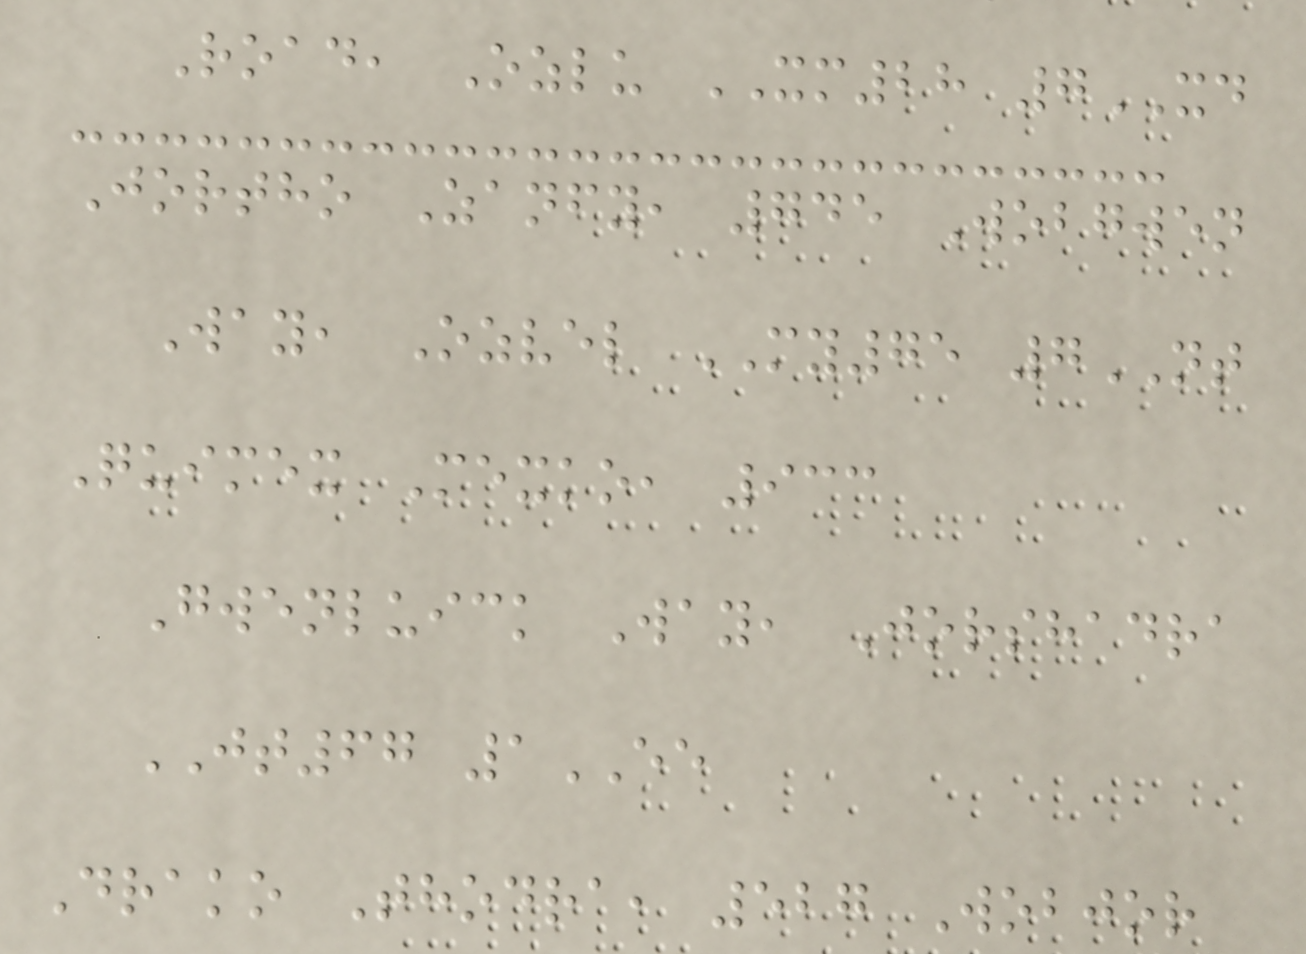Road, Ozlu XM28 7XD
Jortho Zanfy, 745 Wobgwen
Way, Ozvel MY75 7NT
Quimex Mexko, 933
Gwenluick Way, Jorshadra
JT67 1EE
Drako Thodra, 527 Wobjor
